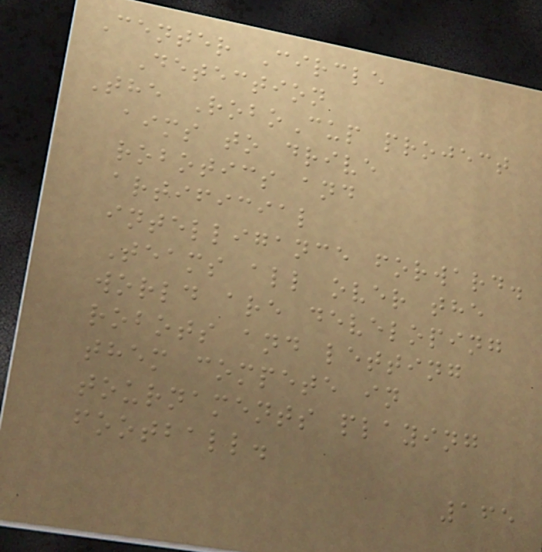Center Circle
Detection
The RoboCup project
aims to drive
robotics and
artificial
intelligance forward.
Teams all over the
world are developing
robots and letting
them compete in
tournaments playing
football.
165
